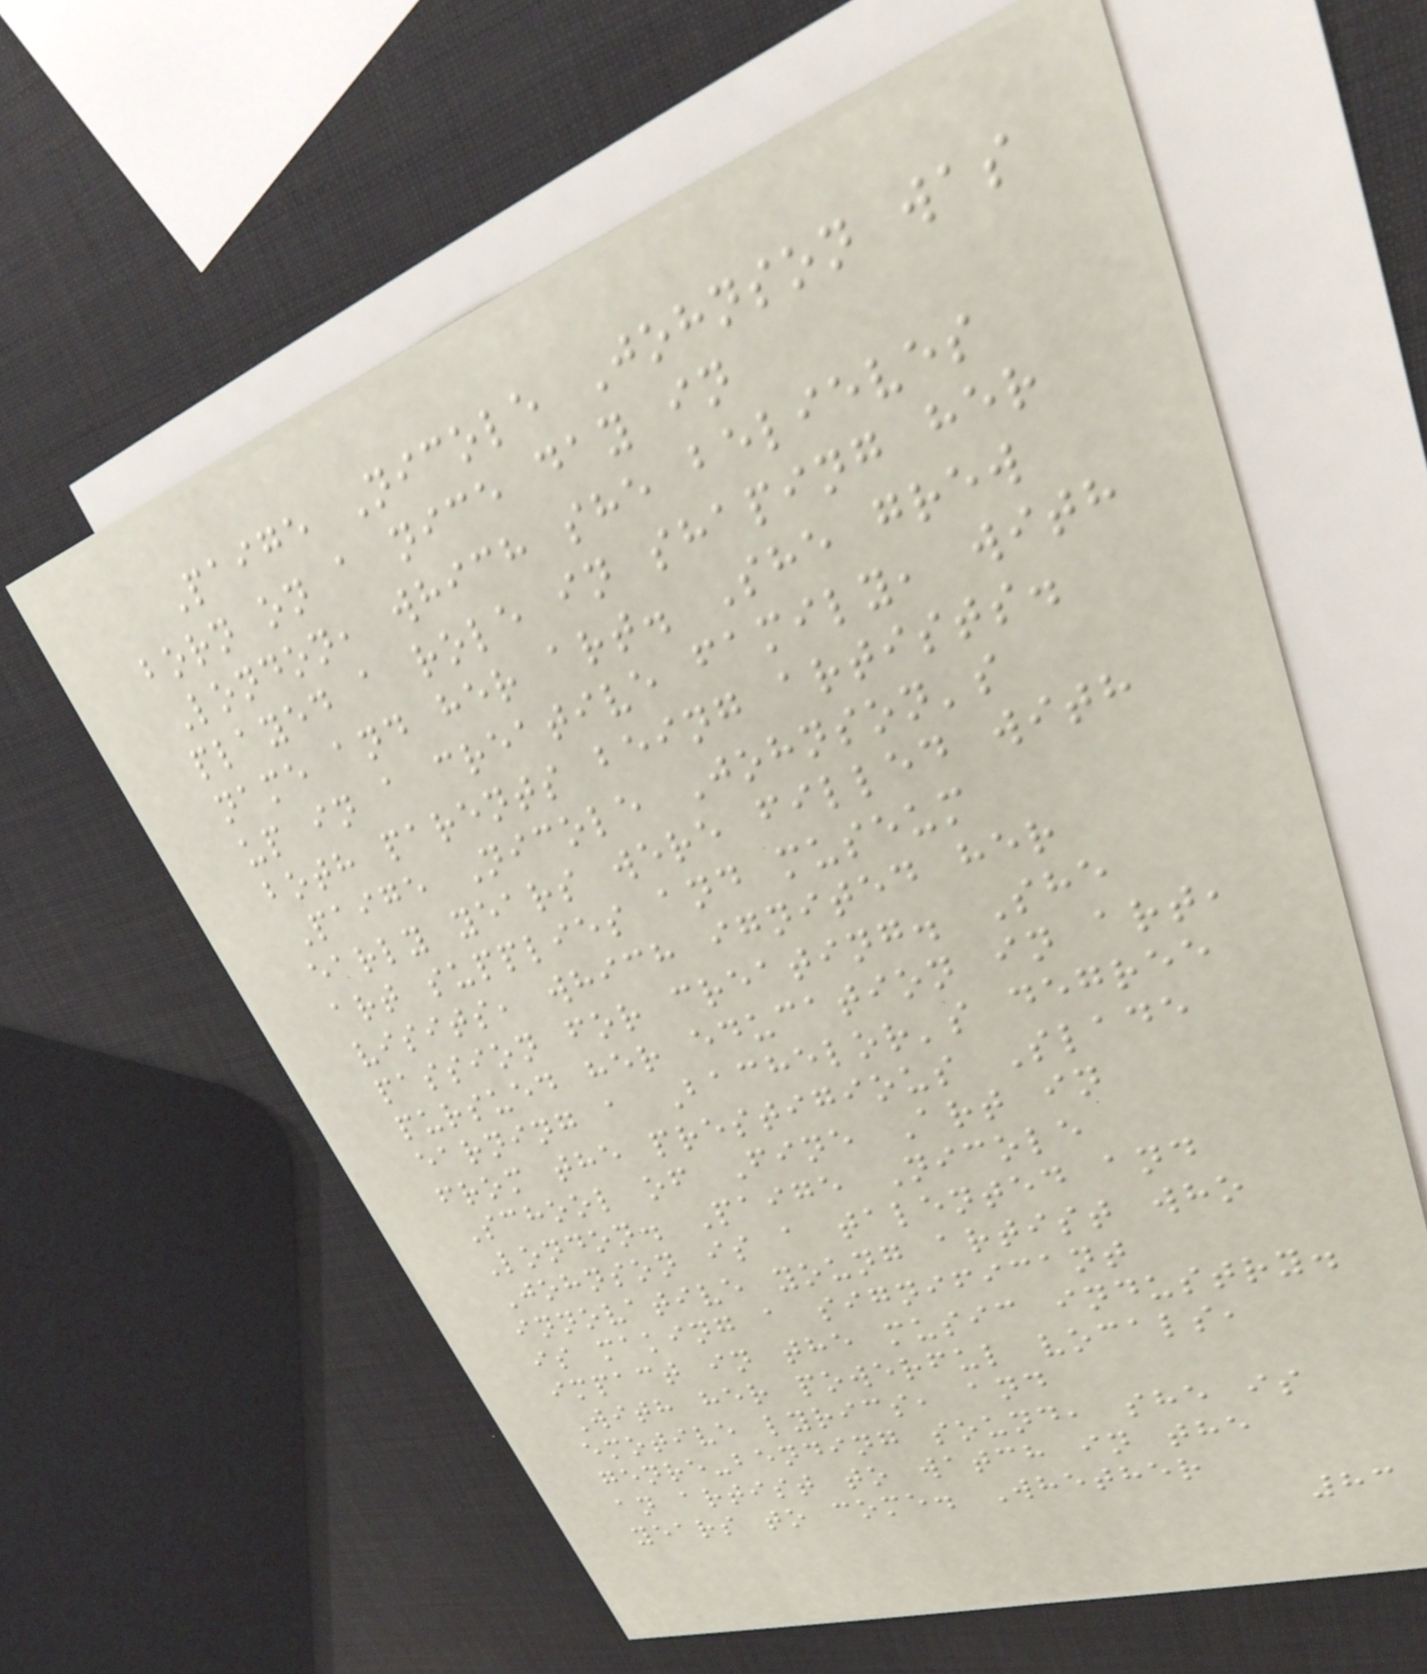Paige Nicole Johnson was
born on a nice day in
London, which she believes
played a role in shaping her
name and her art. She grew
up in a creative family, with
both parents being artists.
Paige Nicole Johnson's
early years were filled with
art supplies and museum
visits, which ignited her
passion for creating. She
pursued her education in art,
earning a Bachelor's degree
from the prestigious Slade
School of Fine Art in
London. Paige Nicole
Johnson is a talented and
innovative young artist who
is making a significant
impact in the music industry.
With her powerful vocals,
emotive lyrics, and
genre-bending sound, she is
an artist to watch in the
years to come. Whether
83
